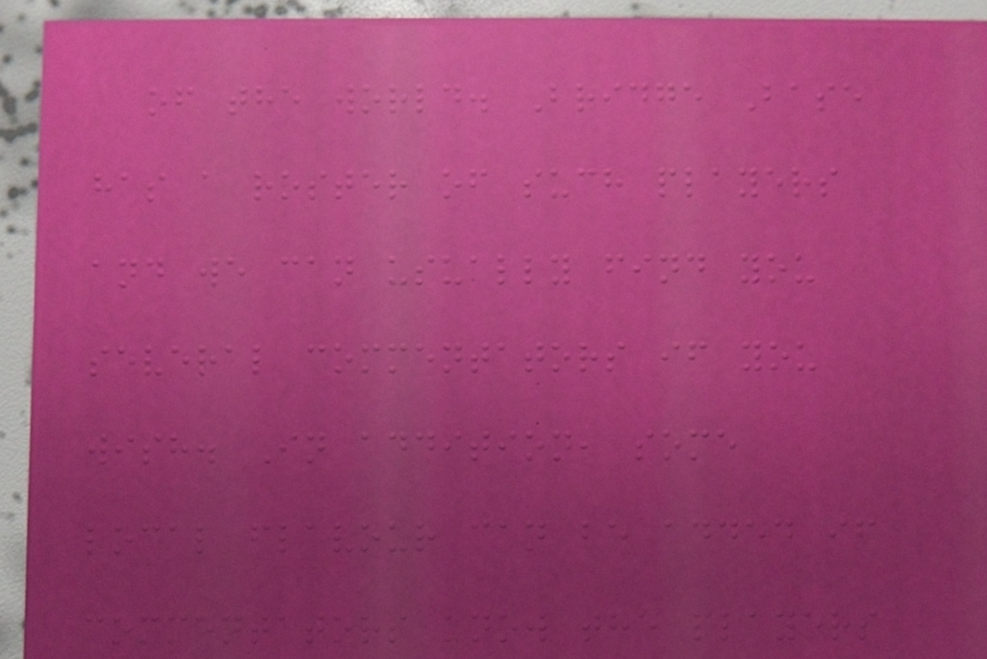of the world. Bridge Base
has a roster of such players
and we can usually find you
several commentators if you
wish. In addition, some
local flavour can be added if
commentators know the players
